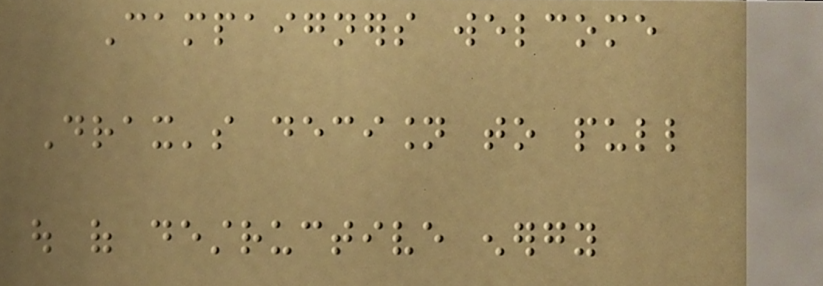Campaigners welcome
Drax's decision to pull
out of destructive energy
